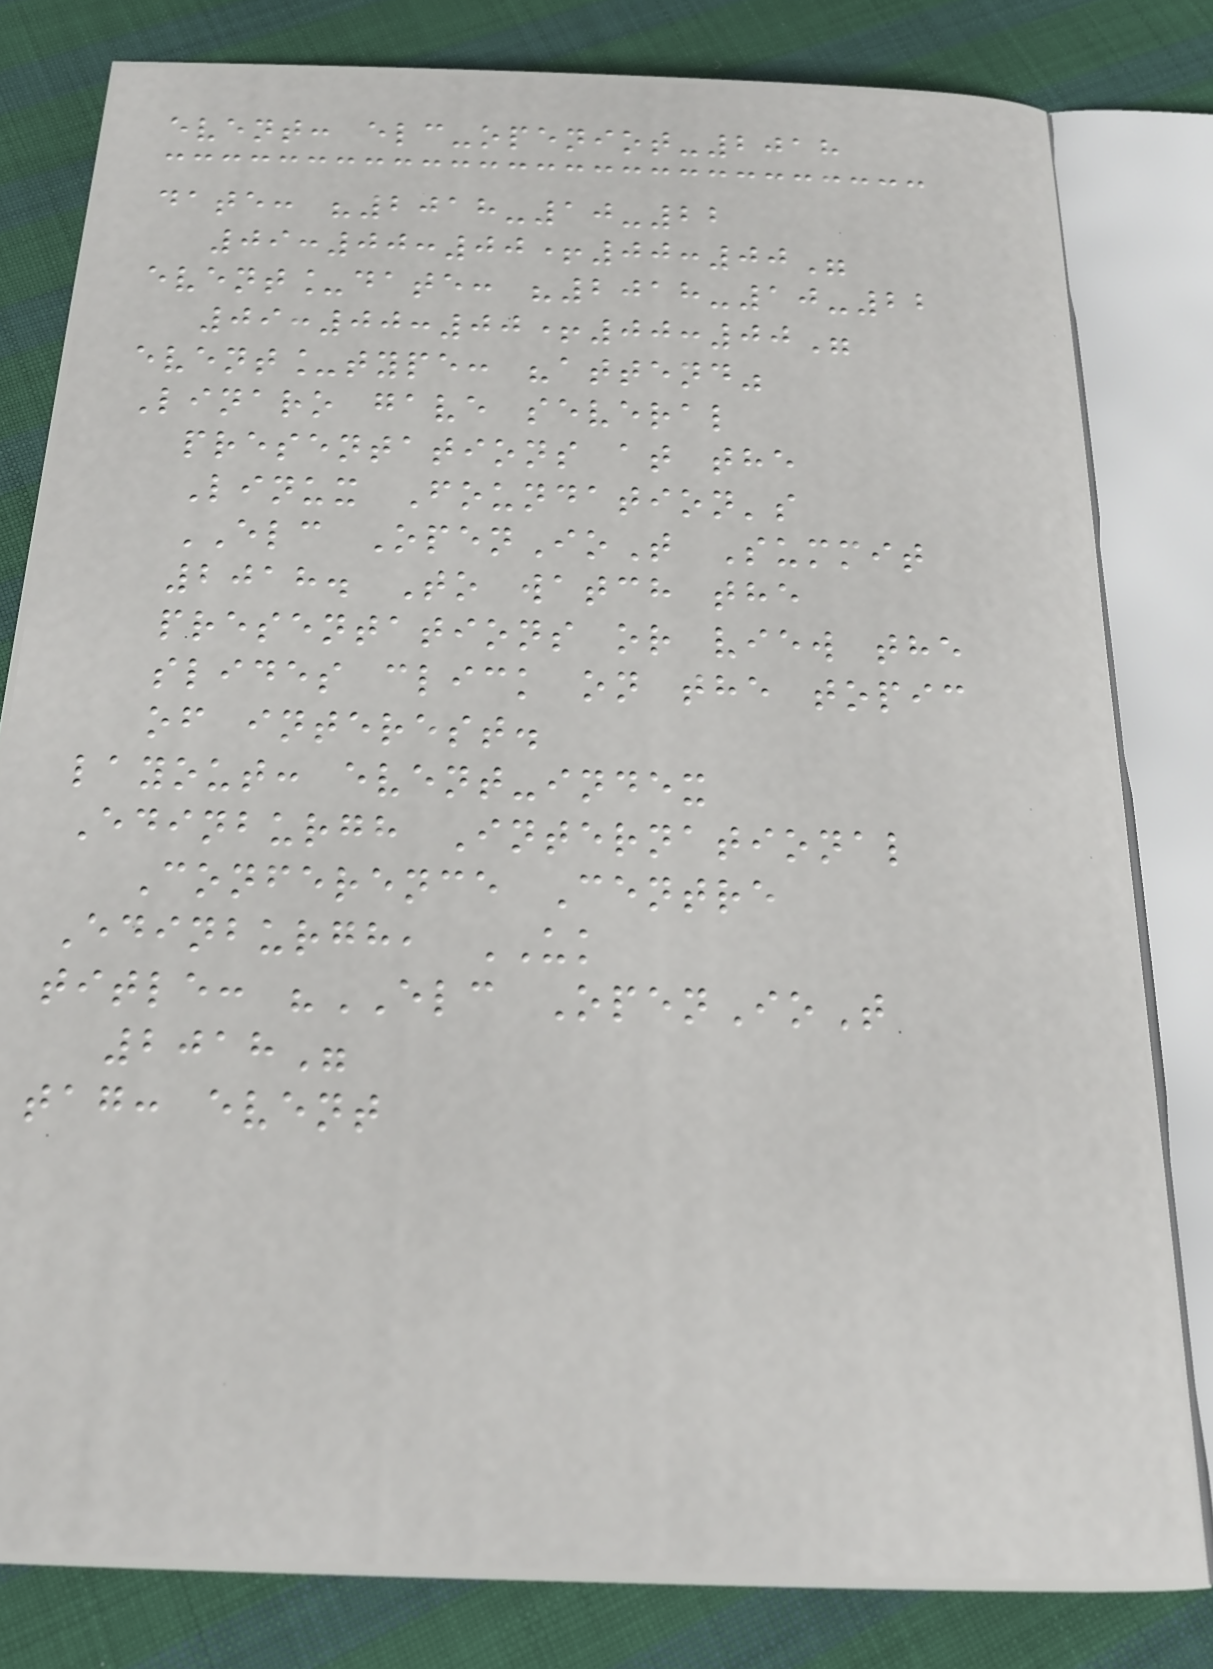event: elc-openiot-2018
date: "2018-10-22
09:00:00+00:00"
event_date: "2018-10-22
09:00:00+00:00"
event_type: "attend"
Linaro gave several
presentations at the
Linux Foundation's
ELC OpenIoT Summit
2018. To watch the
presentations or view the
slides click on the topic
of interest.
layout: event-index
Edinburgh International
Conference Centre
Edinburgh, UK
title: "ELC OpenIoT
2018"
tag: event
